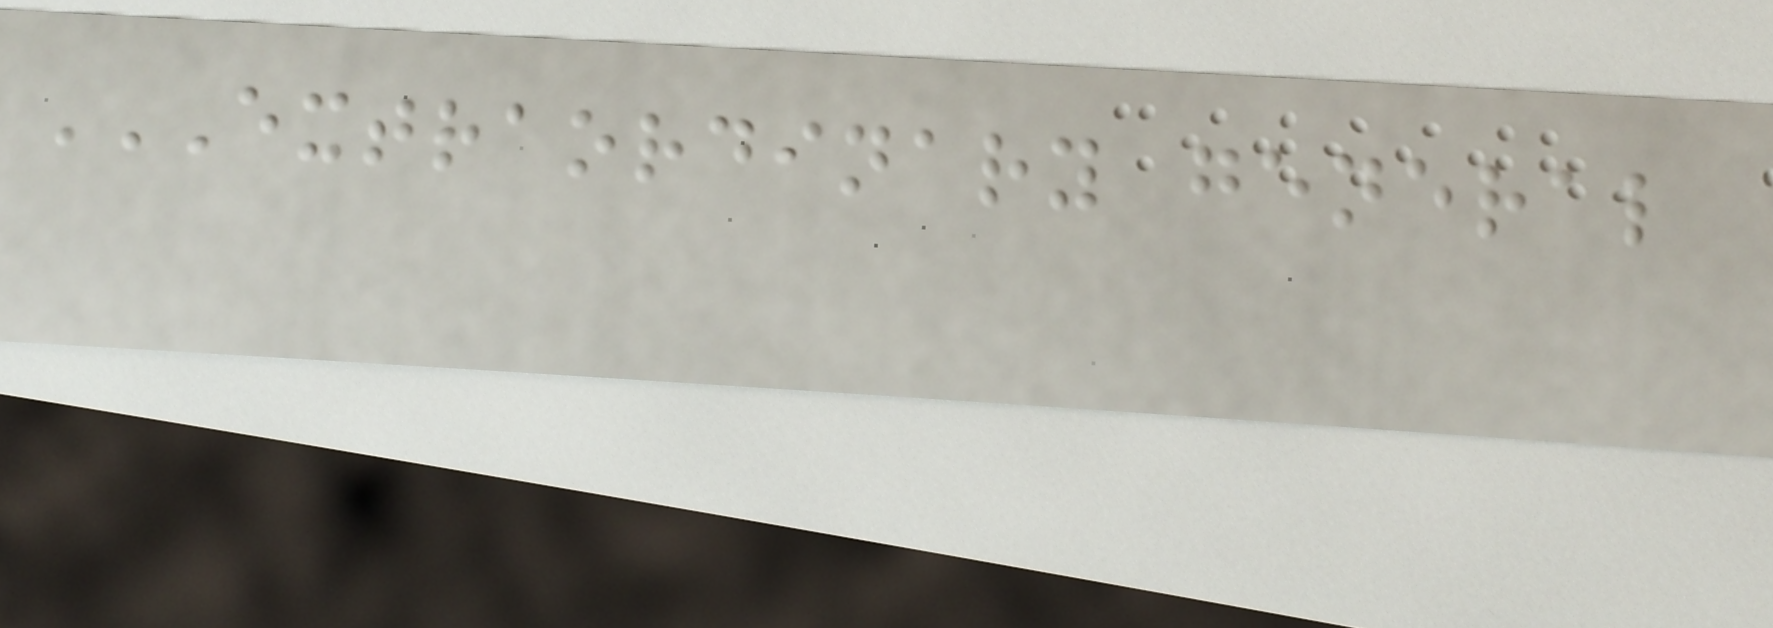EXTRAORDINARY GENERAL
